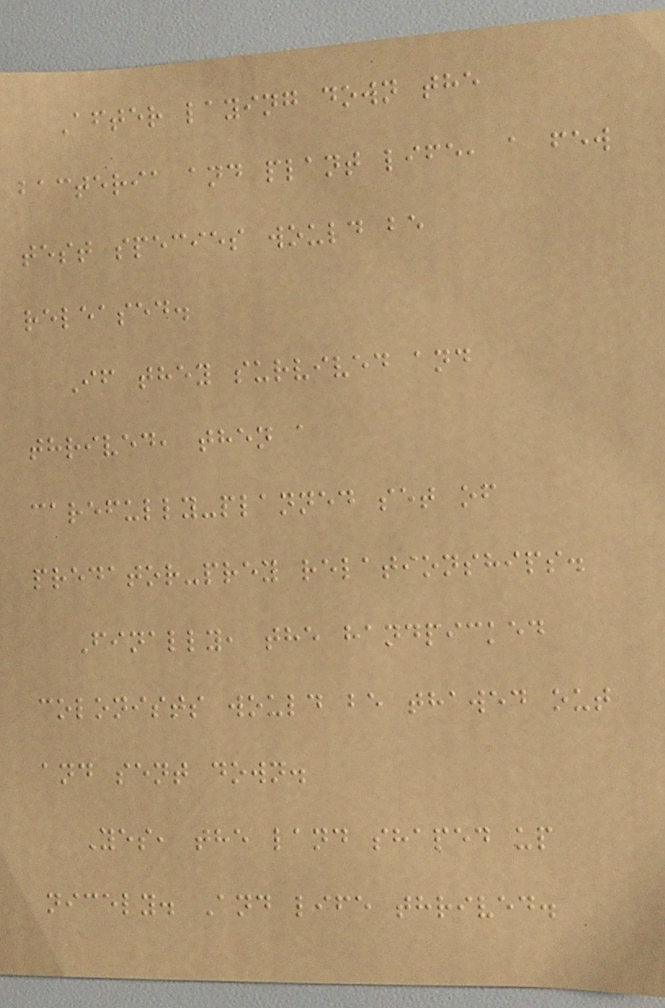After laying down the
bacteria and plant life, a few
test species would be
released.
If they survived and
thrived, then a
carefully-planned set of
predator-prey relationships.
Finally, the handpicked
colonists would be thawed out
and sent down.
Yes, the land shaped up
nicely. And life thrived.
